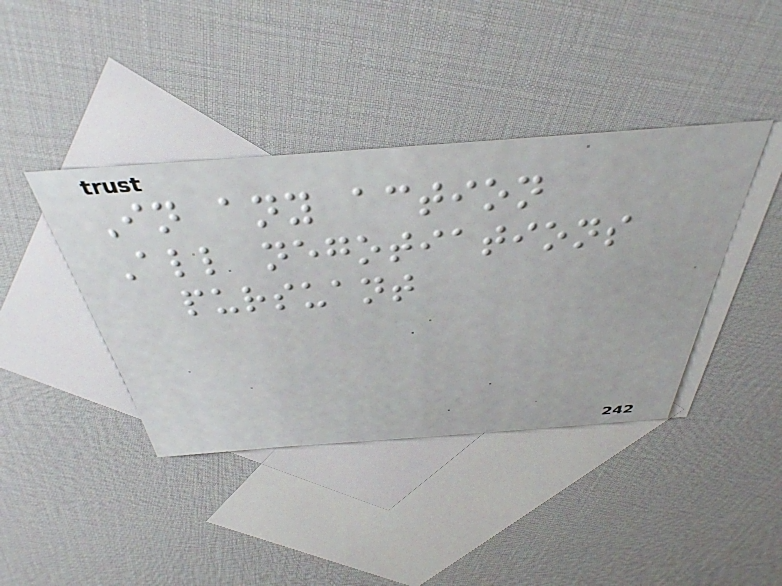In any action
All negotiations
pursuant
